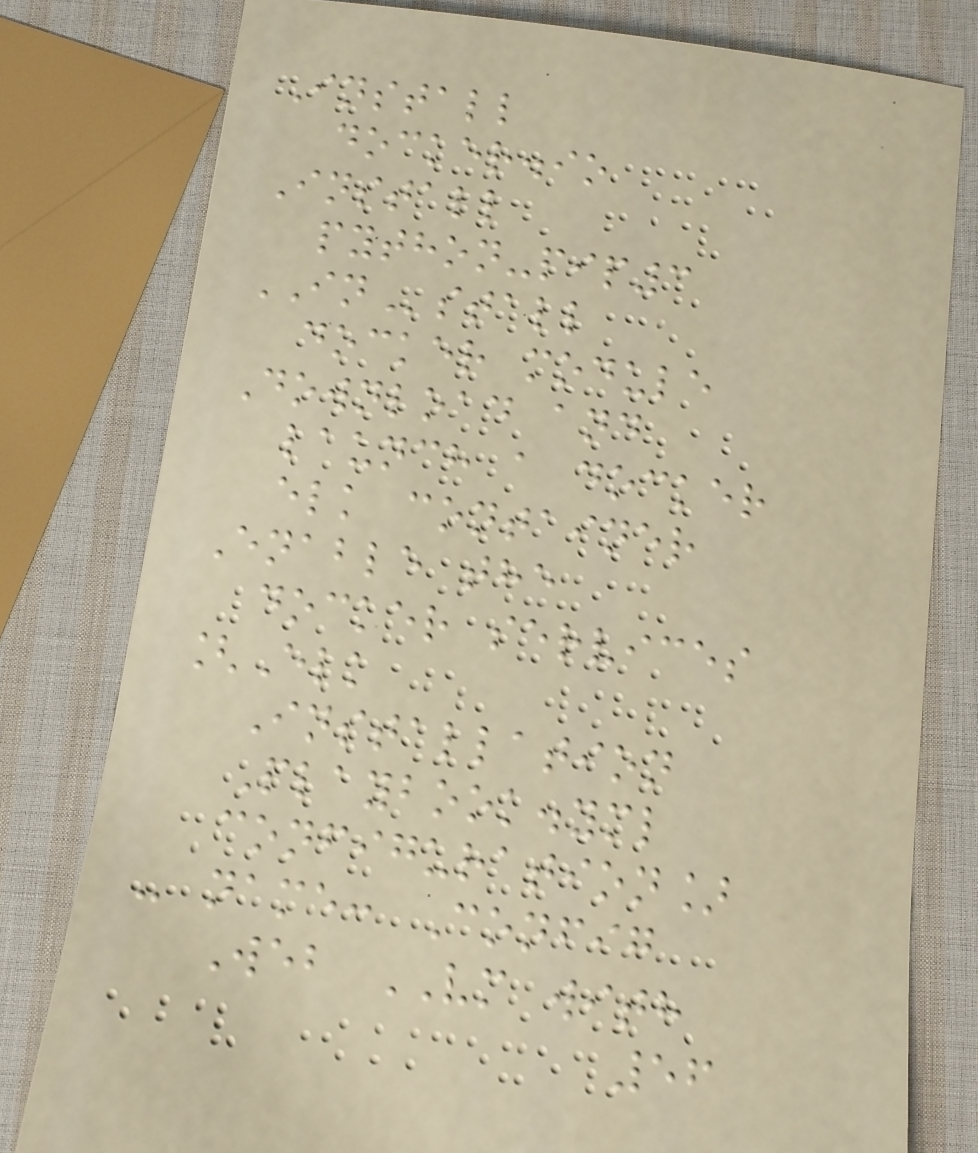Install
docker.io
Install
python-pip3
INstall
docker module
Download and
launch a docker
elk container
Enable the
docker services
[Elk
Installation
Playbook.yml
configuration]
- name: Config
Web VM with
56
